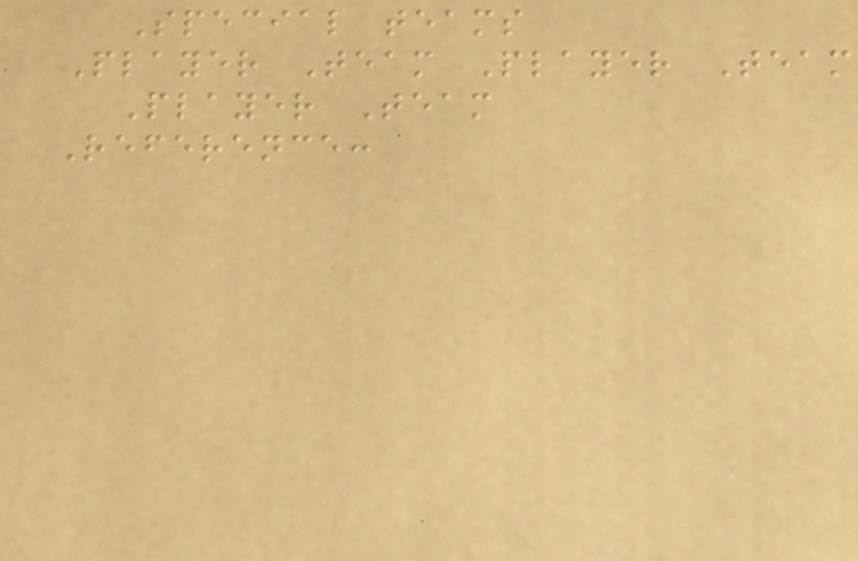Special teams
Player Team Player Team
Player Team
Reference:
